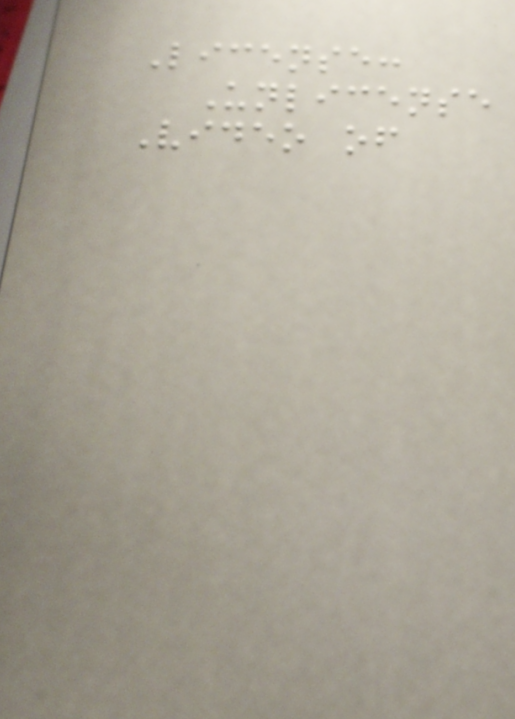License:
Unlicense
Video of
